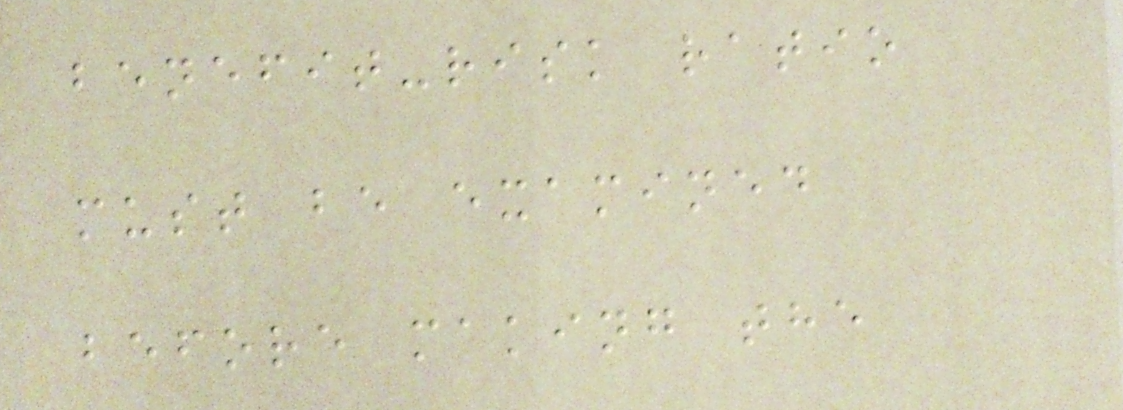benefit-risk ratio
must be examined
before making the
